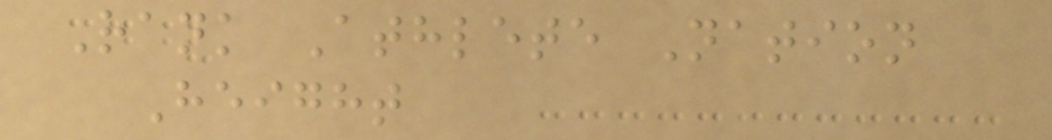Rank Athlete Nation
Height
